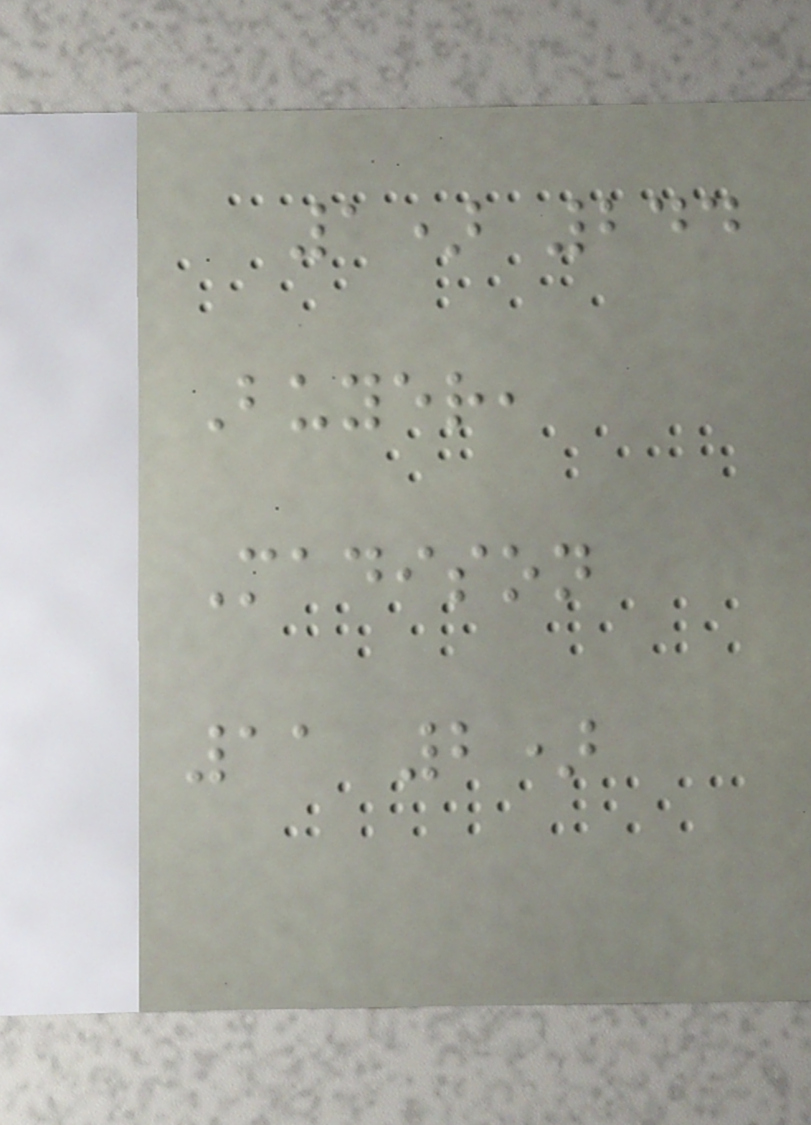1) 244
Buyer,
Madison
11 2)
